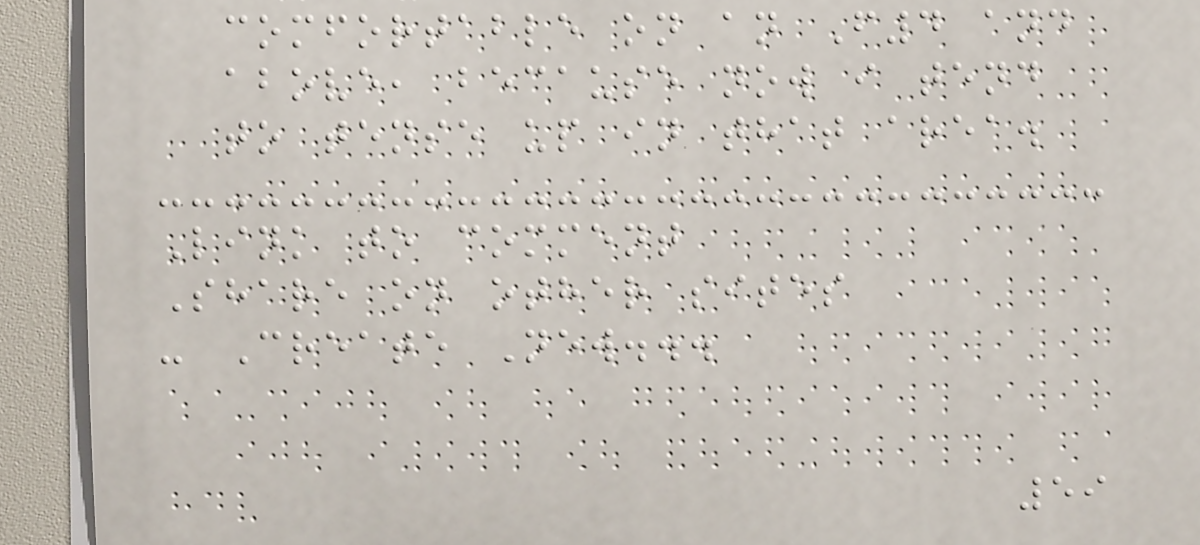comfortable on an F4 and
above, because now i tend
to tense up in that area.
Link to comment
Share on other sites
- Create New...
59
